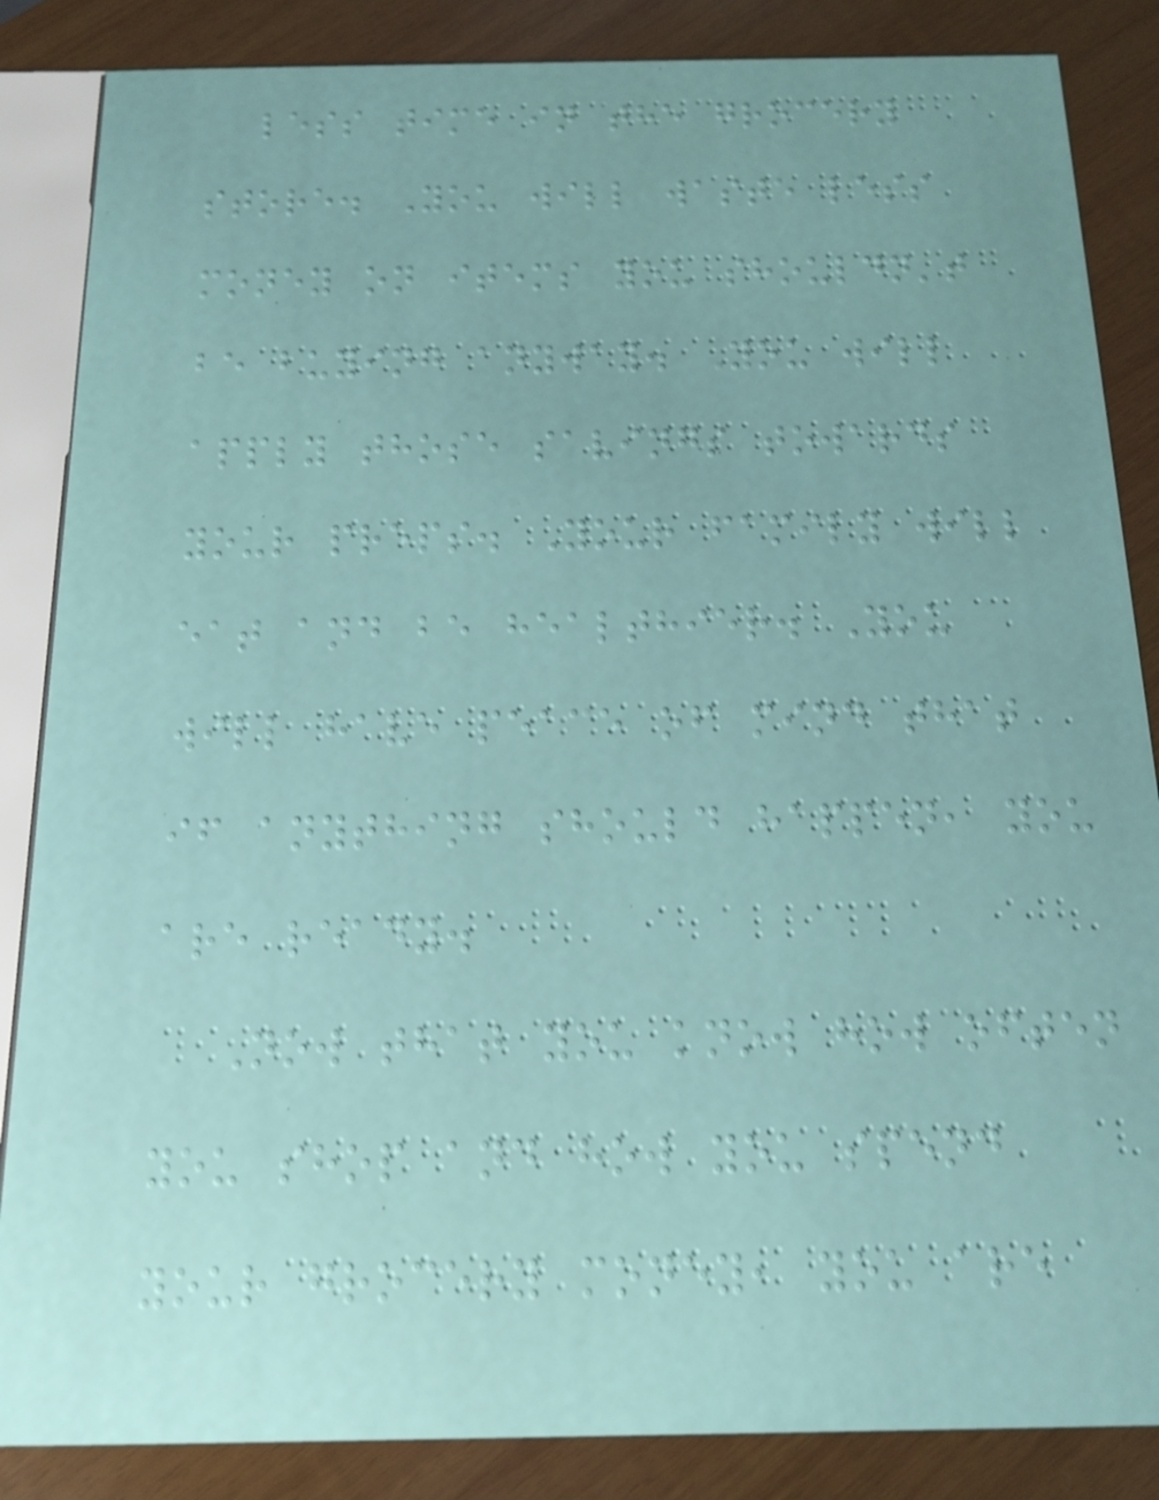less time in the grocery
store. You will waste less
money on items you shouldn't
be buying anyway. You will
apply those savings towards
your preps. Your family will
eat and be healthier. You
will have peace of mind that
if anything should happen, you
are ready.
Now that you know how often
you shop and how you spend
your grocery money, you are
